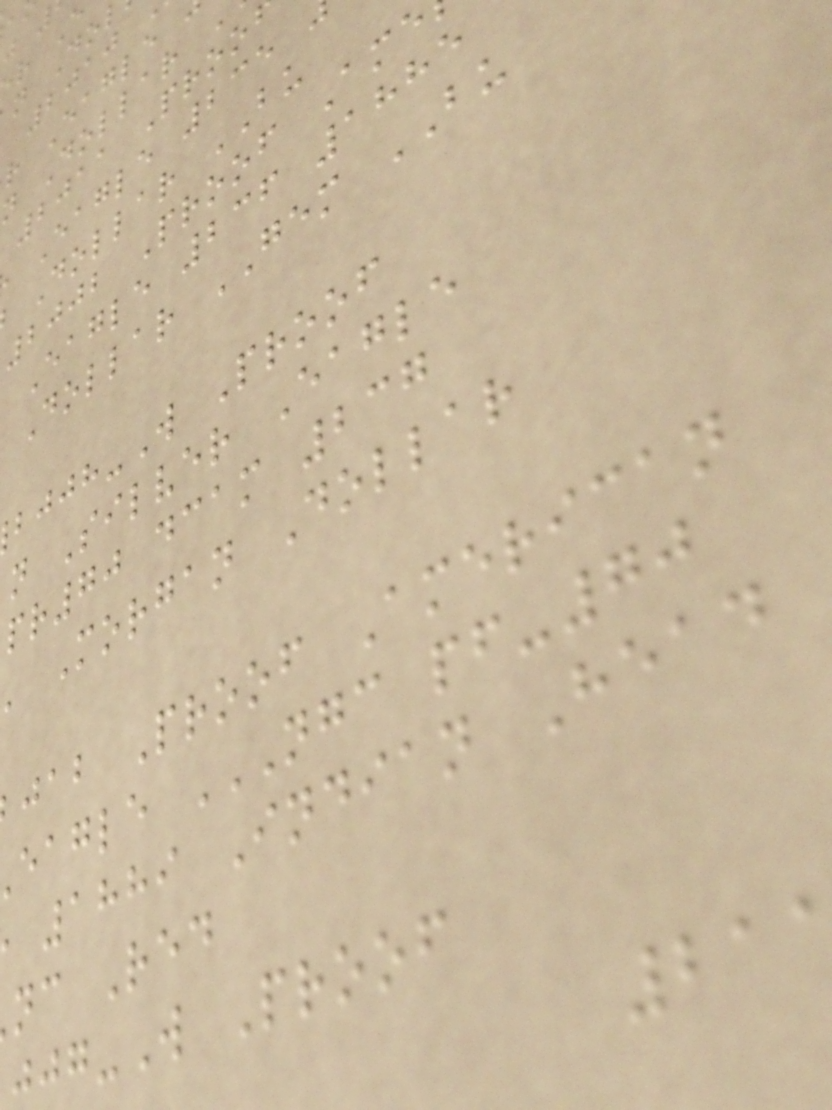r Eagle
n Dollar
2011 Proo
Eagle 235
Dollar BU
2002 Proof Ame
Eagle 236 1885
Dollar GEM BU
-W Proof
n Silver Eagle
pr70 dcam 237
Morgan Dollar
jab Proof American
1889 Indian Head
nc Red
-W Proof
